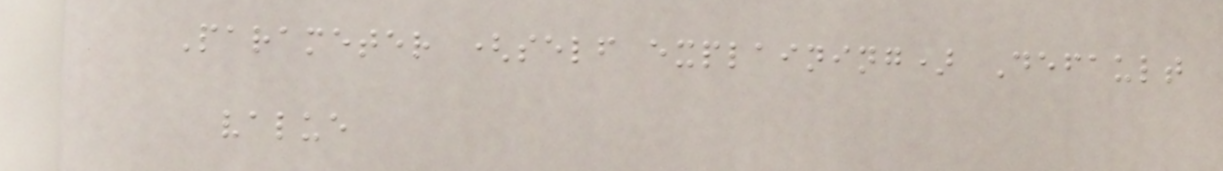Parameter (self explaining) Default
value
